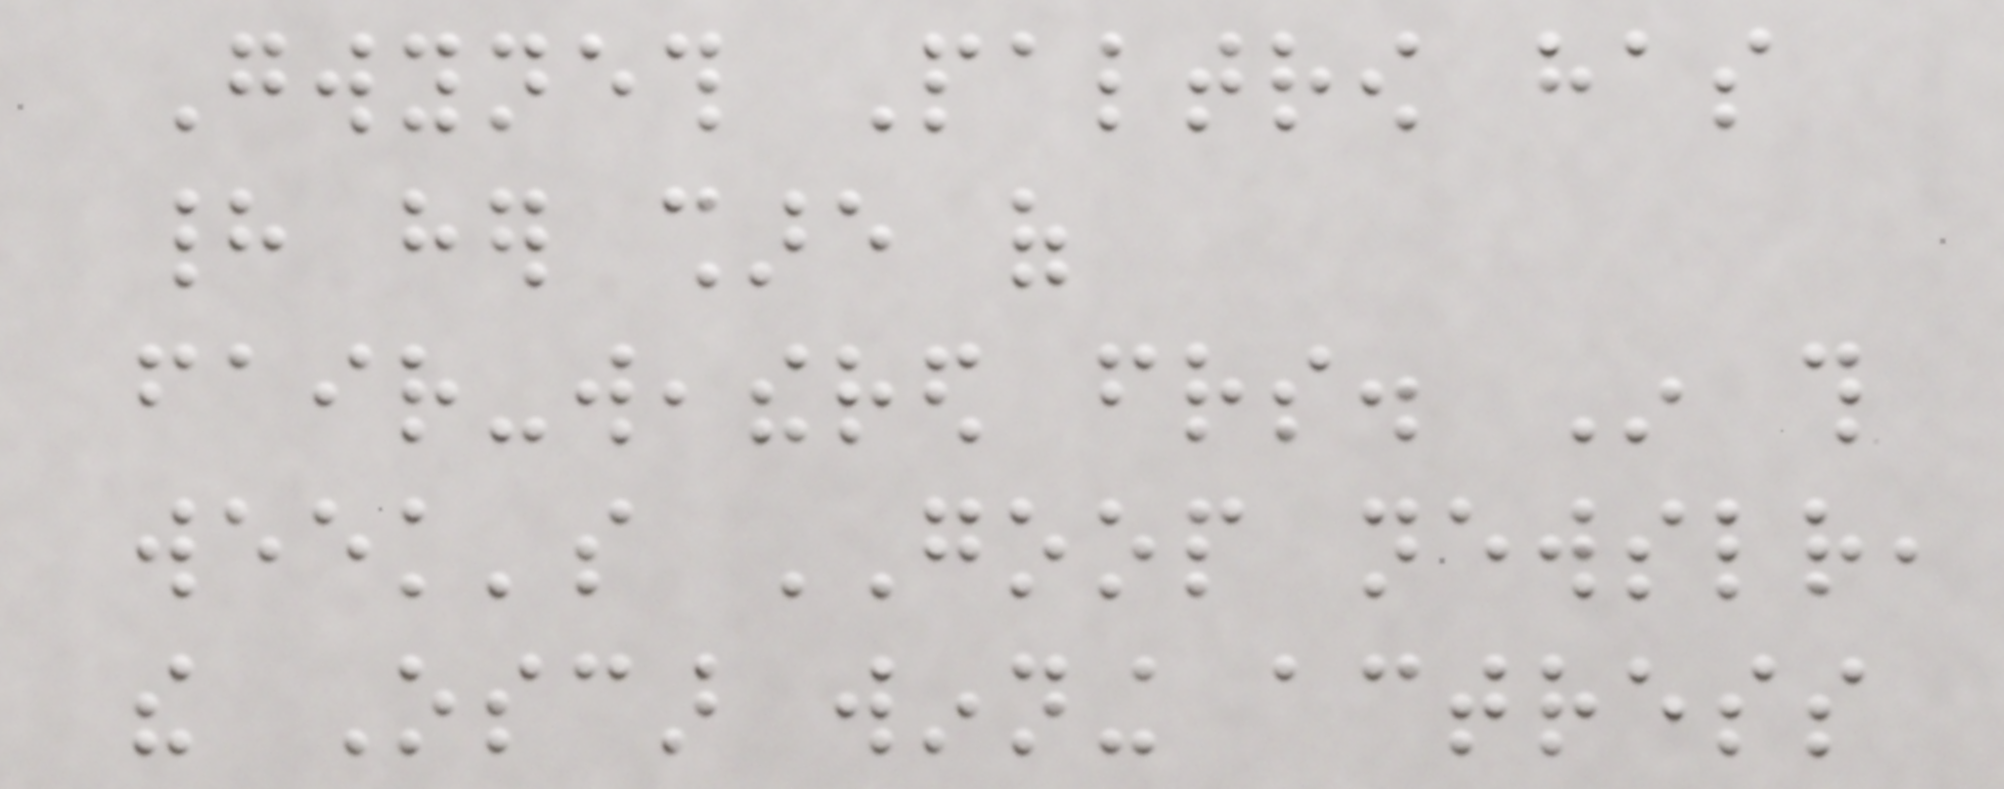Gwyneth Paltrow has
had her share of
fair-weathered friends. In this
week's GOOP newsletter,
the Oscar winning actress
